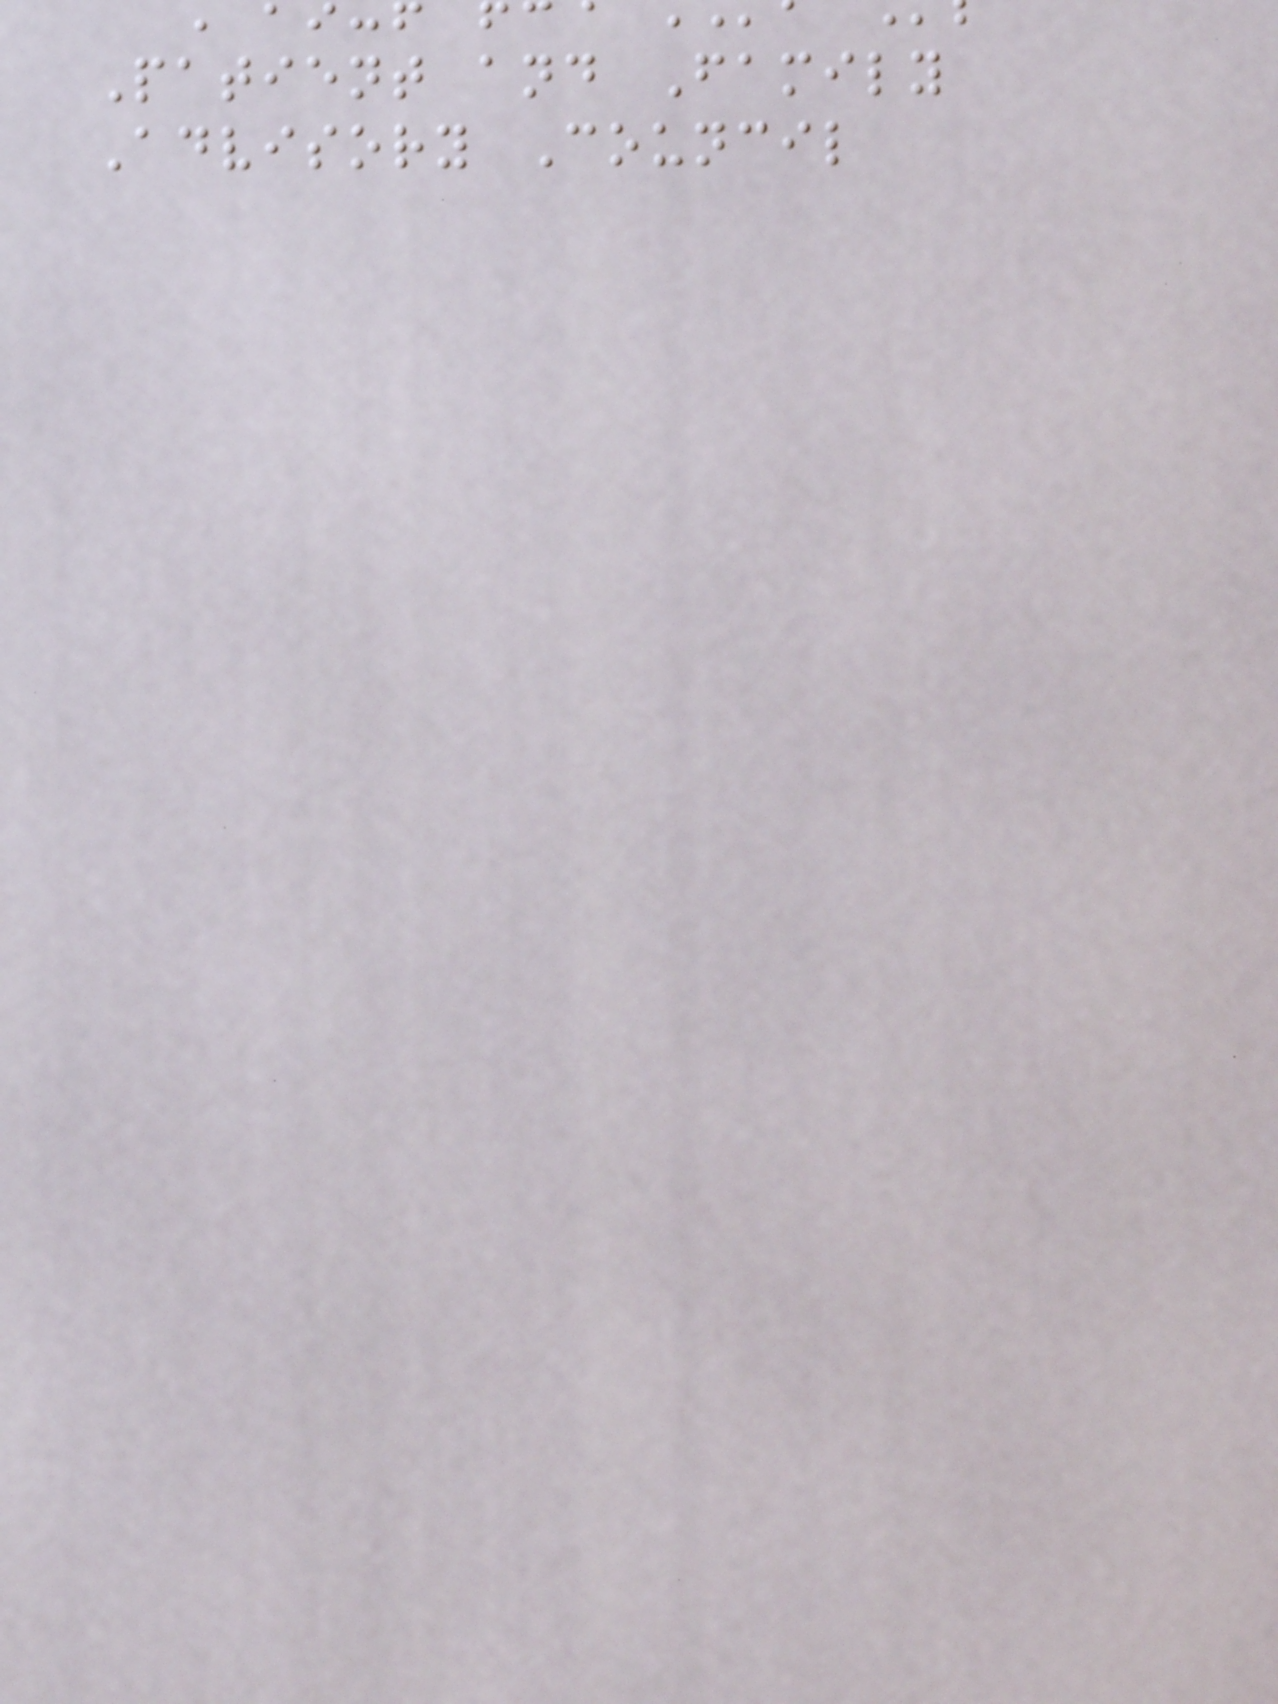Patient and Family
Advisory Council
